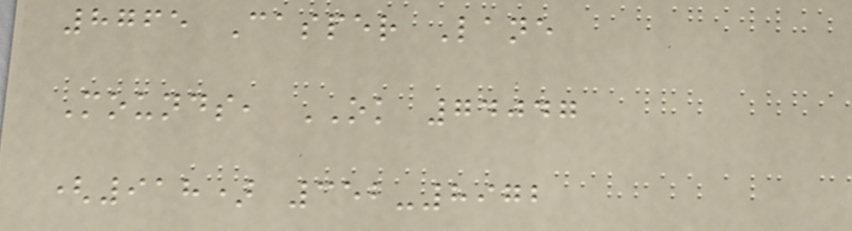8765 Casper Lane
Mounds, OK 74047
(918) 352-8972
